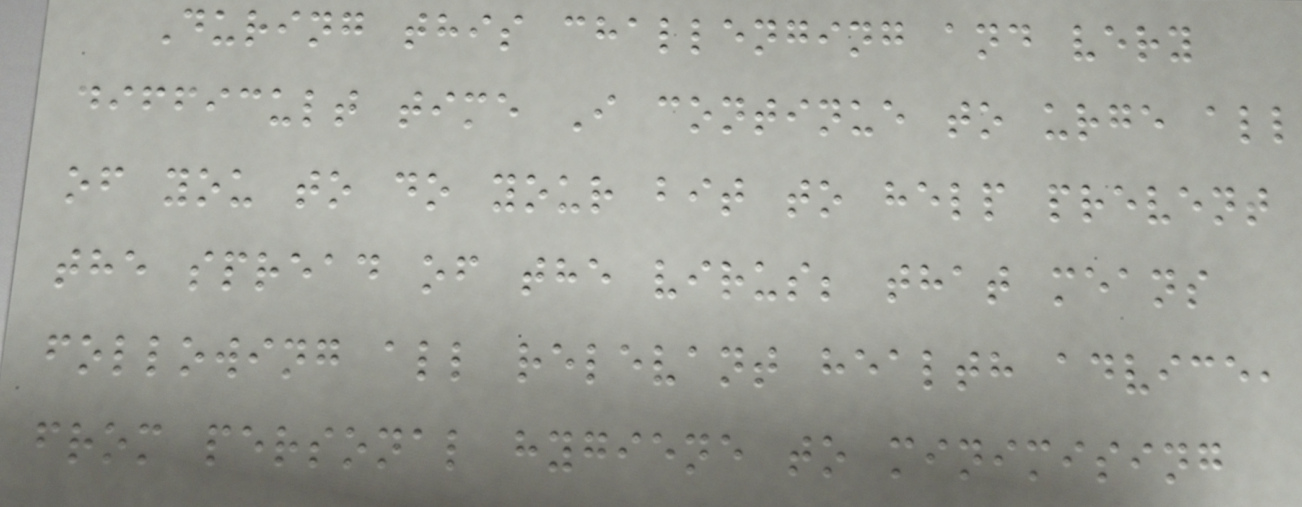During this challenging and very
difficult time I continue to urge all
of you to do your bit to help prevent
the spread of the virus; that means
following all relevant health advice,
from personal hygiene to minimising
